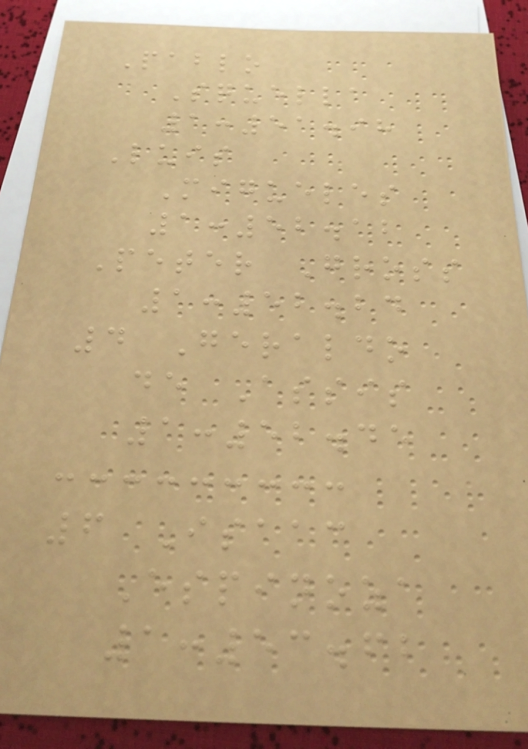Pablo
Squella
1:51.98
Luis
Migueles
1:52.12
Peter Gross
1:52.24
4 Geraldo
de Assis
1:52.45
6 Isaac
Espinoza
1:53.62
